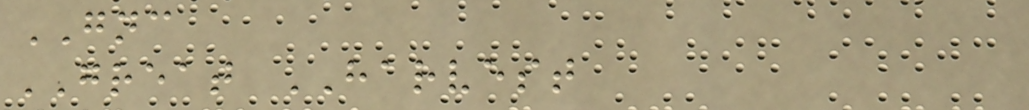GNC
GREAT HARVEST
